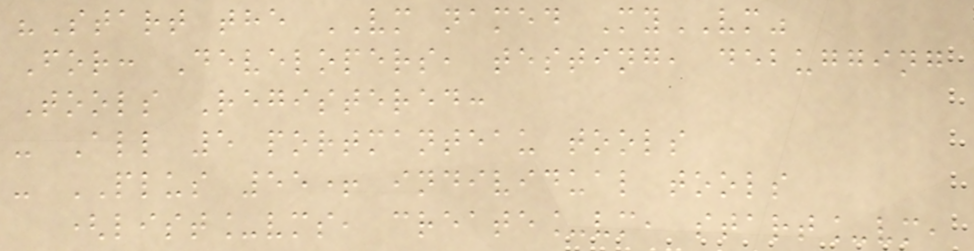"Start the VM named MyVM"
For: Developers, testing, debugging
Tools Registered:
- All 5 portmanteau tools
- PLUS 55+ individual tools
(list_vms, create_vm, start_vm,
